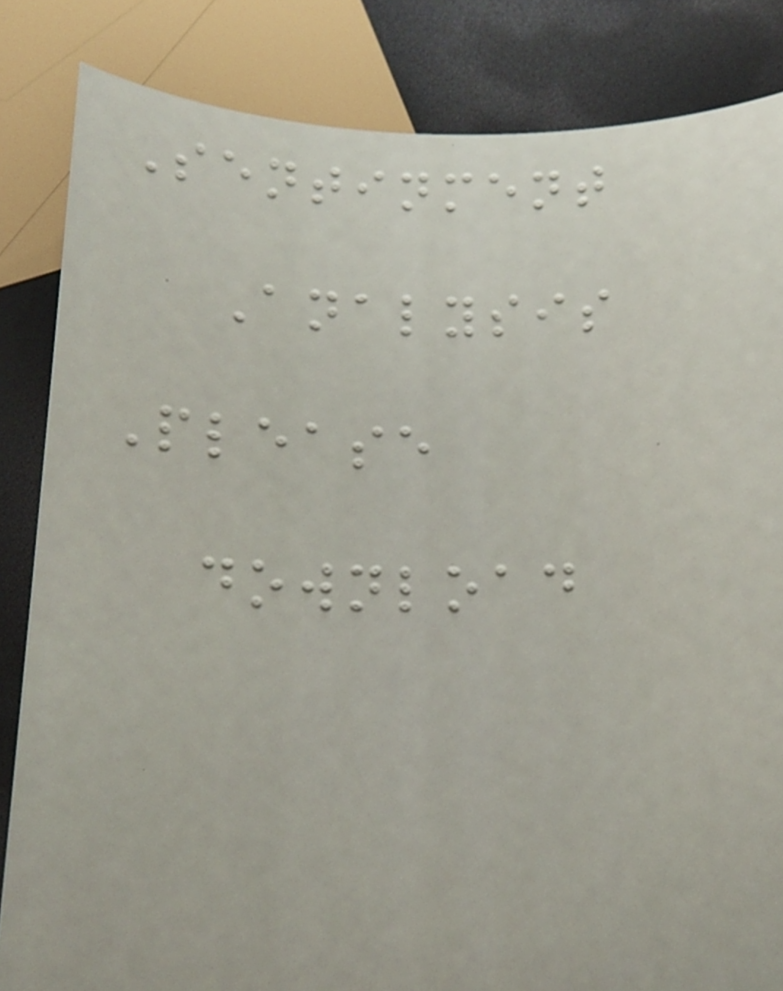Sentinment
Analysis
Please
download
